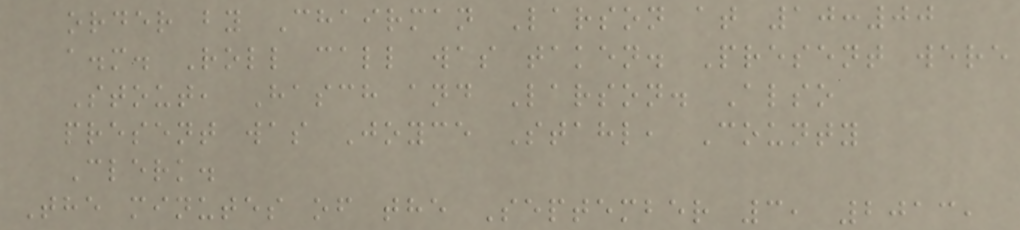order by Chairman Larson at 10:00
a.m. Roll call was taken. Present were
Stout, Hasch and Larson. Also
present was Joyce Stahl, County
Clerk.
The minutes of the September 3, 2013,
